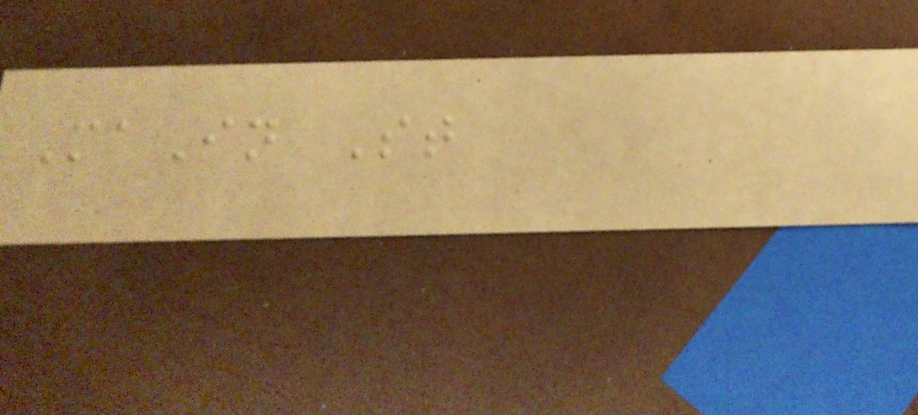MaIn St
